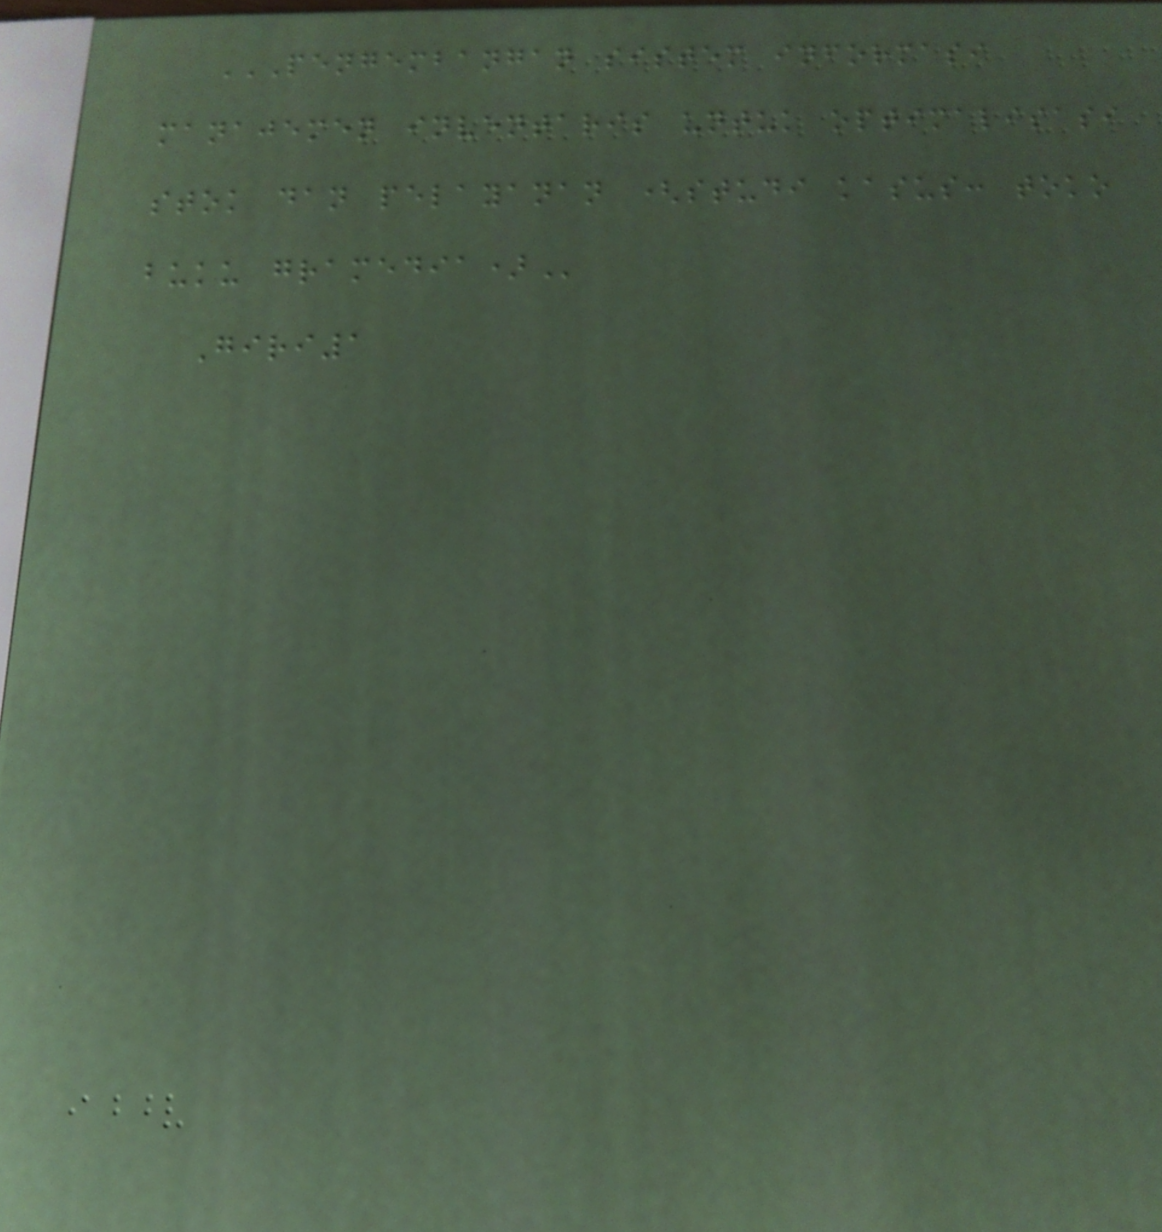PENGEMBANGAN SISTEM INFORMASI
MANAJEMEN INVENTARIS UNTUK OPTIMALISASI
STOK DAN PELAYANAN (STUDI KASUS: TOKO
BUKU GRAMEDIA)
Giri1
